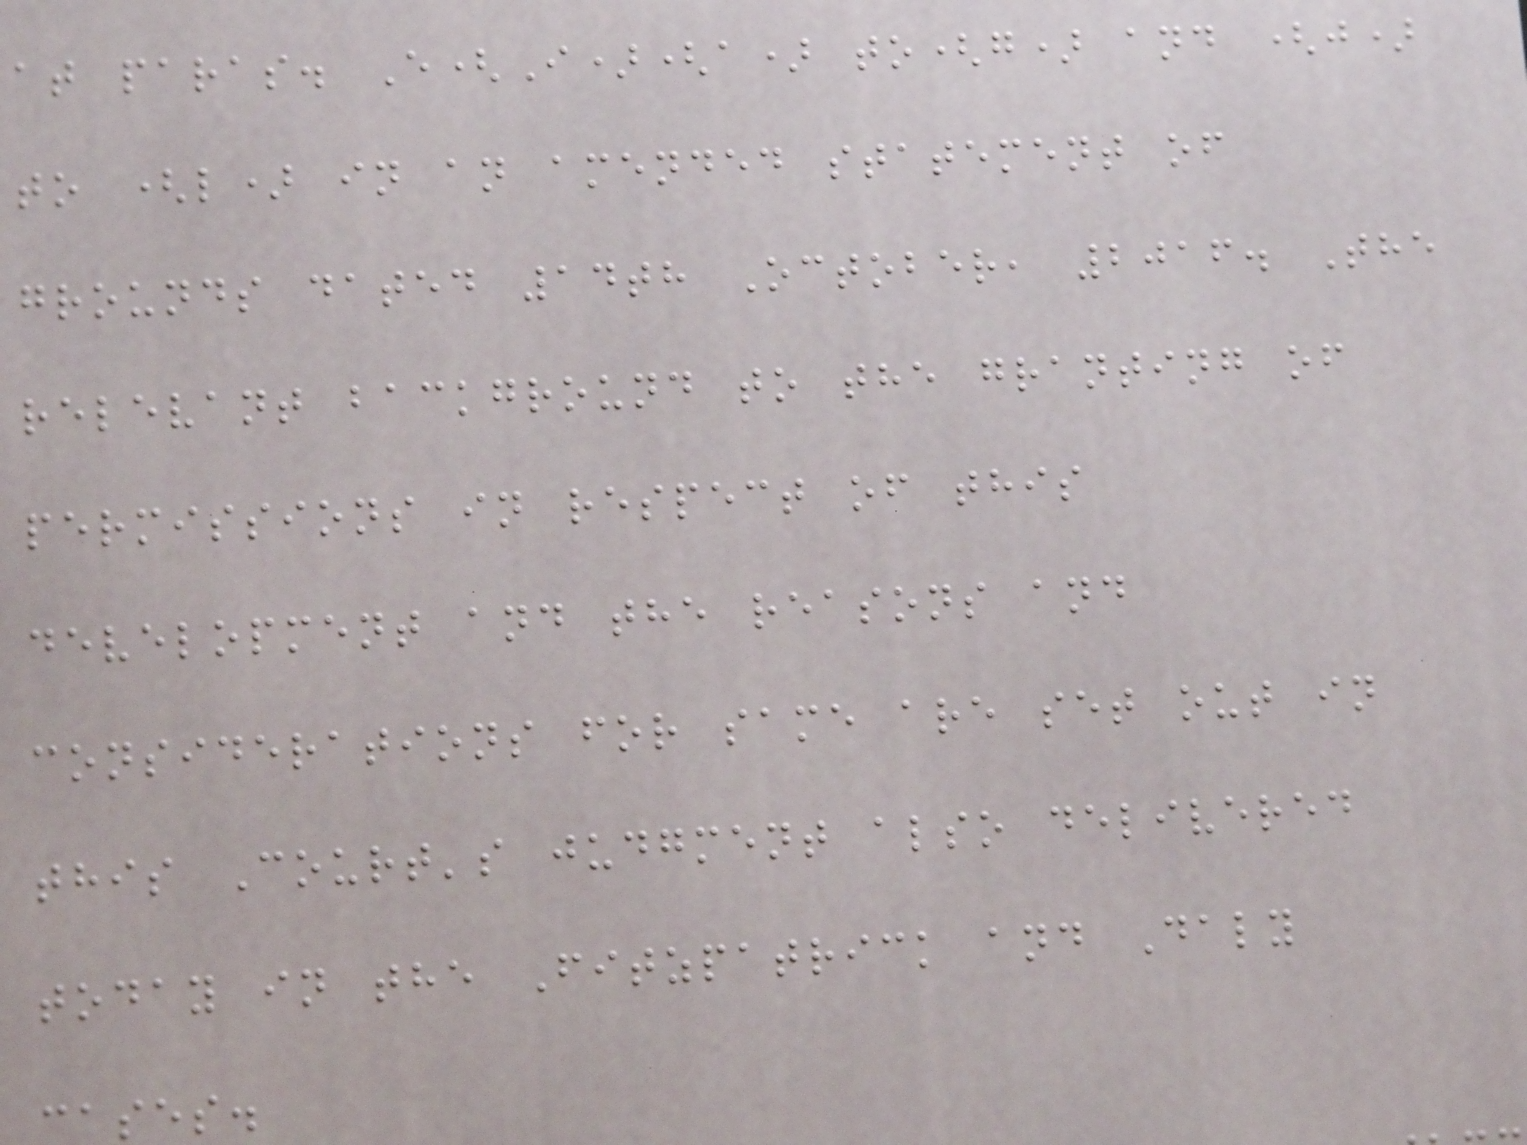at paras. E(I)(a) to(g) and (j)
to (l) in an amended statement of
grounds dated 14th October, 2016. The
relevant background to the granting of
permissions in respect of this
development and the reasons and
considerations for same are set out in
this Court's judgment also delivered
today in the Fitzpatrick and Daly
ases.
